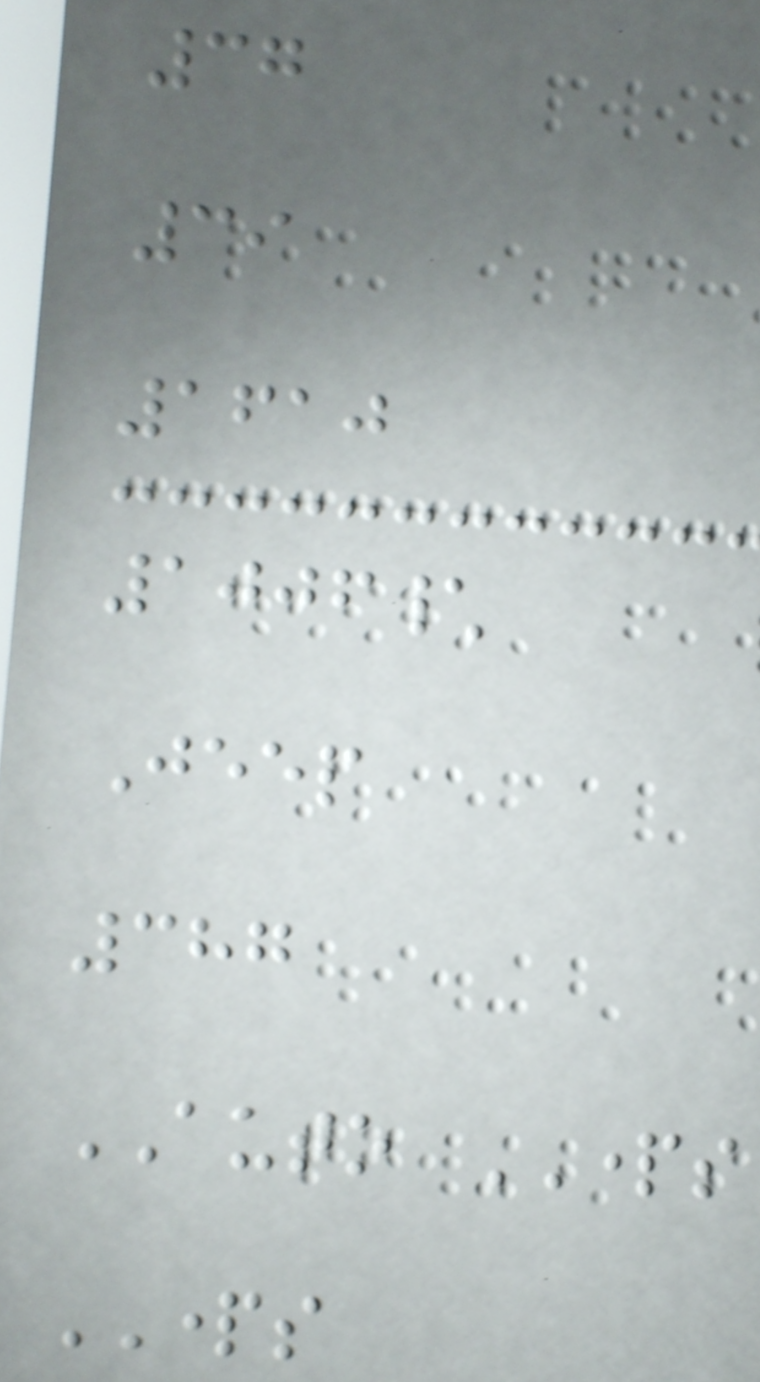37
39
1610
1006\
Jeep
387
AUTO PARTS
PARTS
